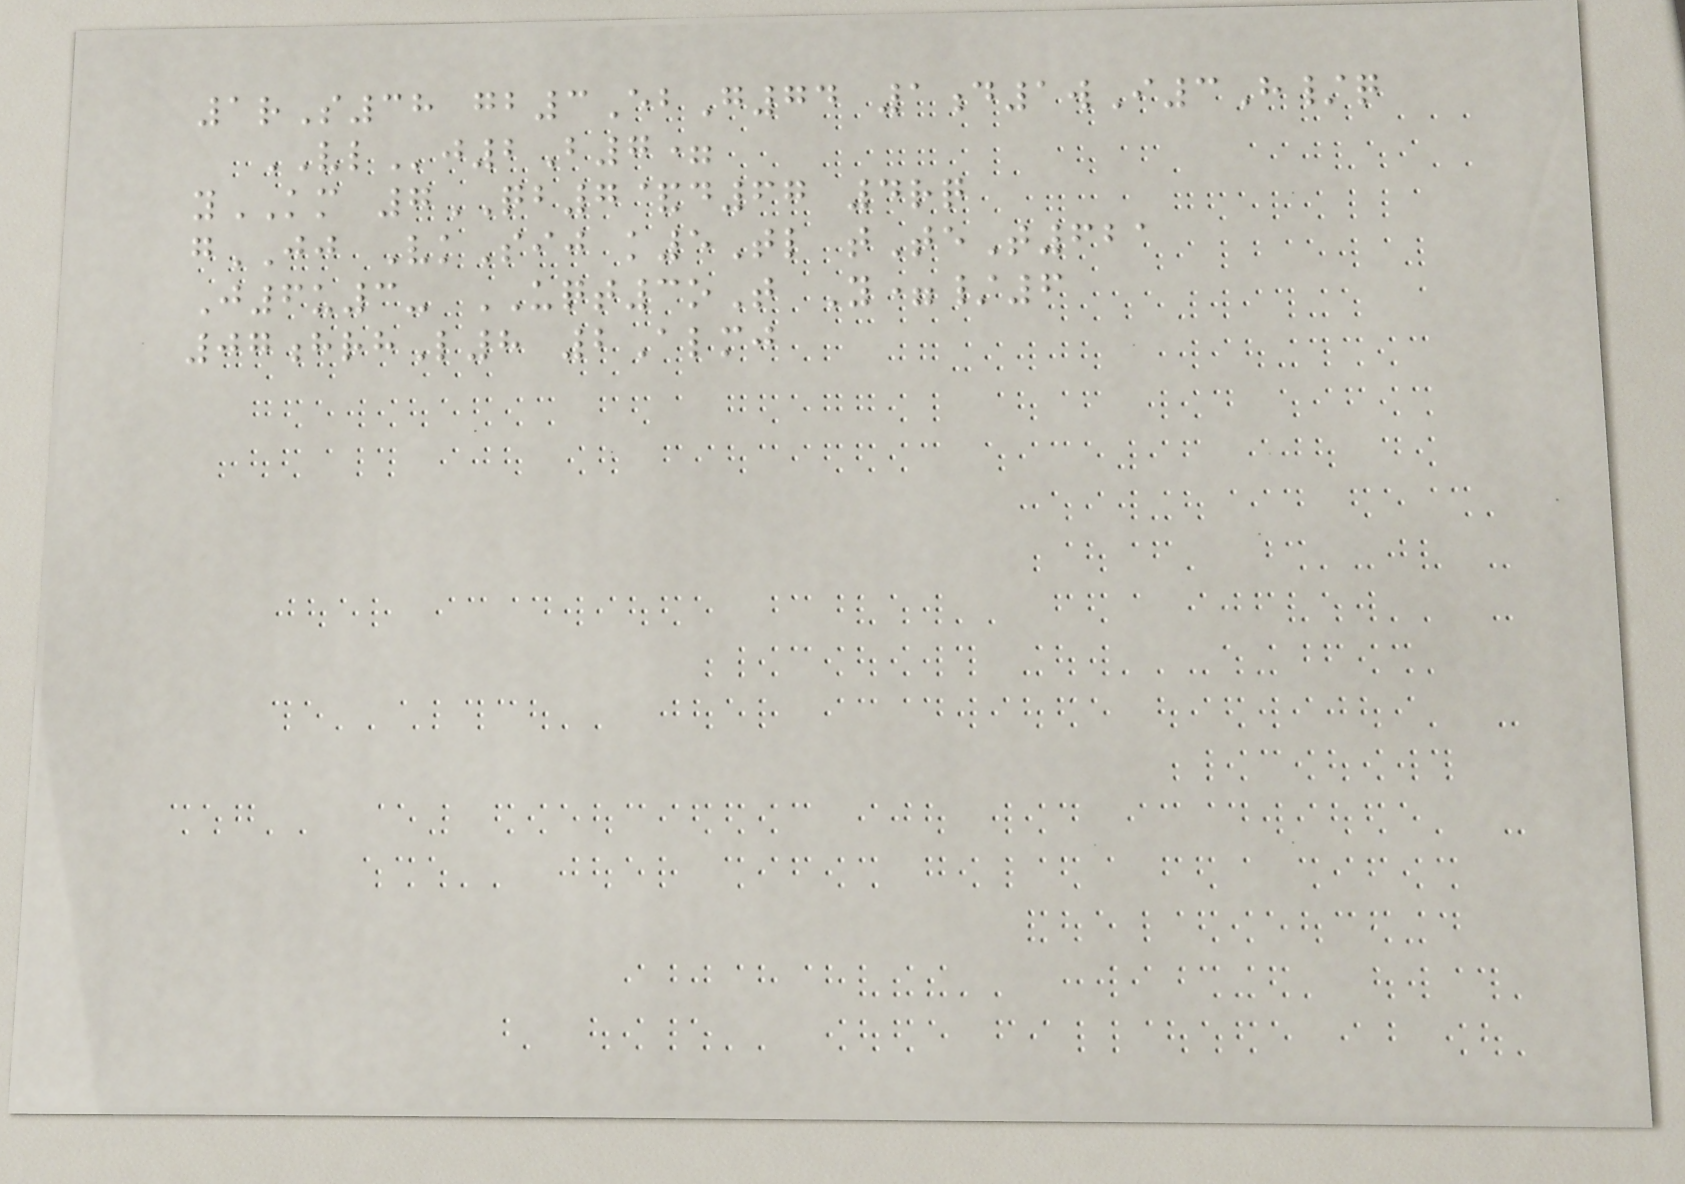1rS38 gb3EbG74 1d1wI3H/q
VLj2B7=
yKM 7QB7&d67 4rq
gJJ VkSij k5Tl tTeT621
J6u3- UQT3oT Y=/6
07hrhL8 2Almj
